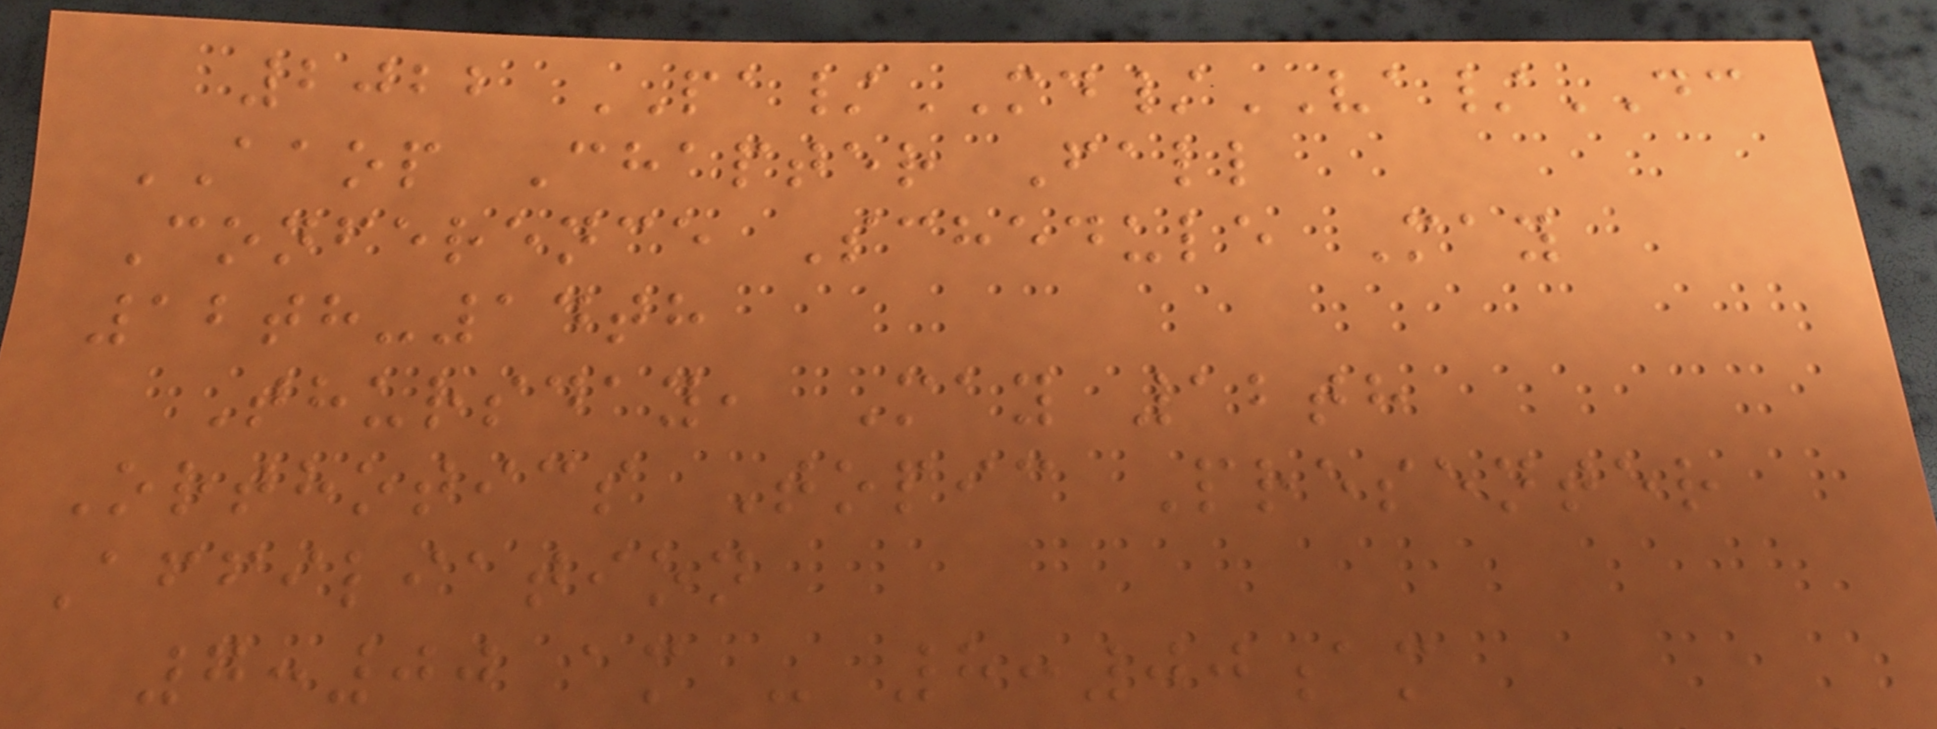2022 PA/MD/VA/DC
AAOP Chapter Fall
Conference Schedule May
12th-14th
Thursday, May 12th
Orthotics Topic Presenter
Affiliation
7:00 am - 8:00am
